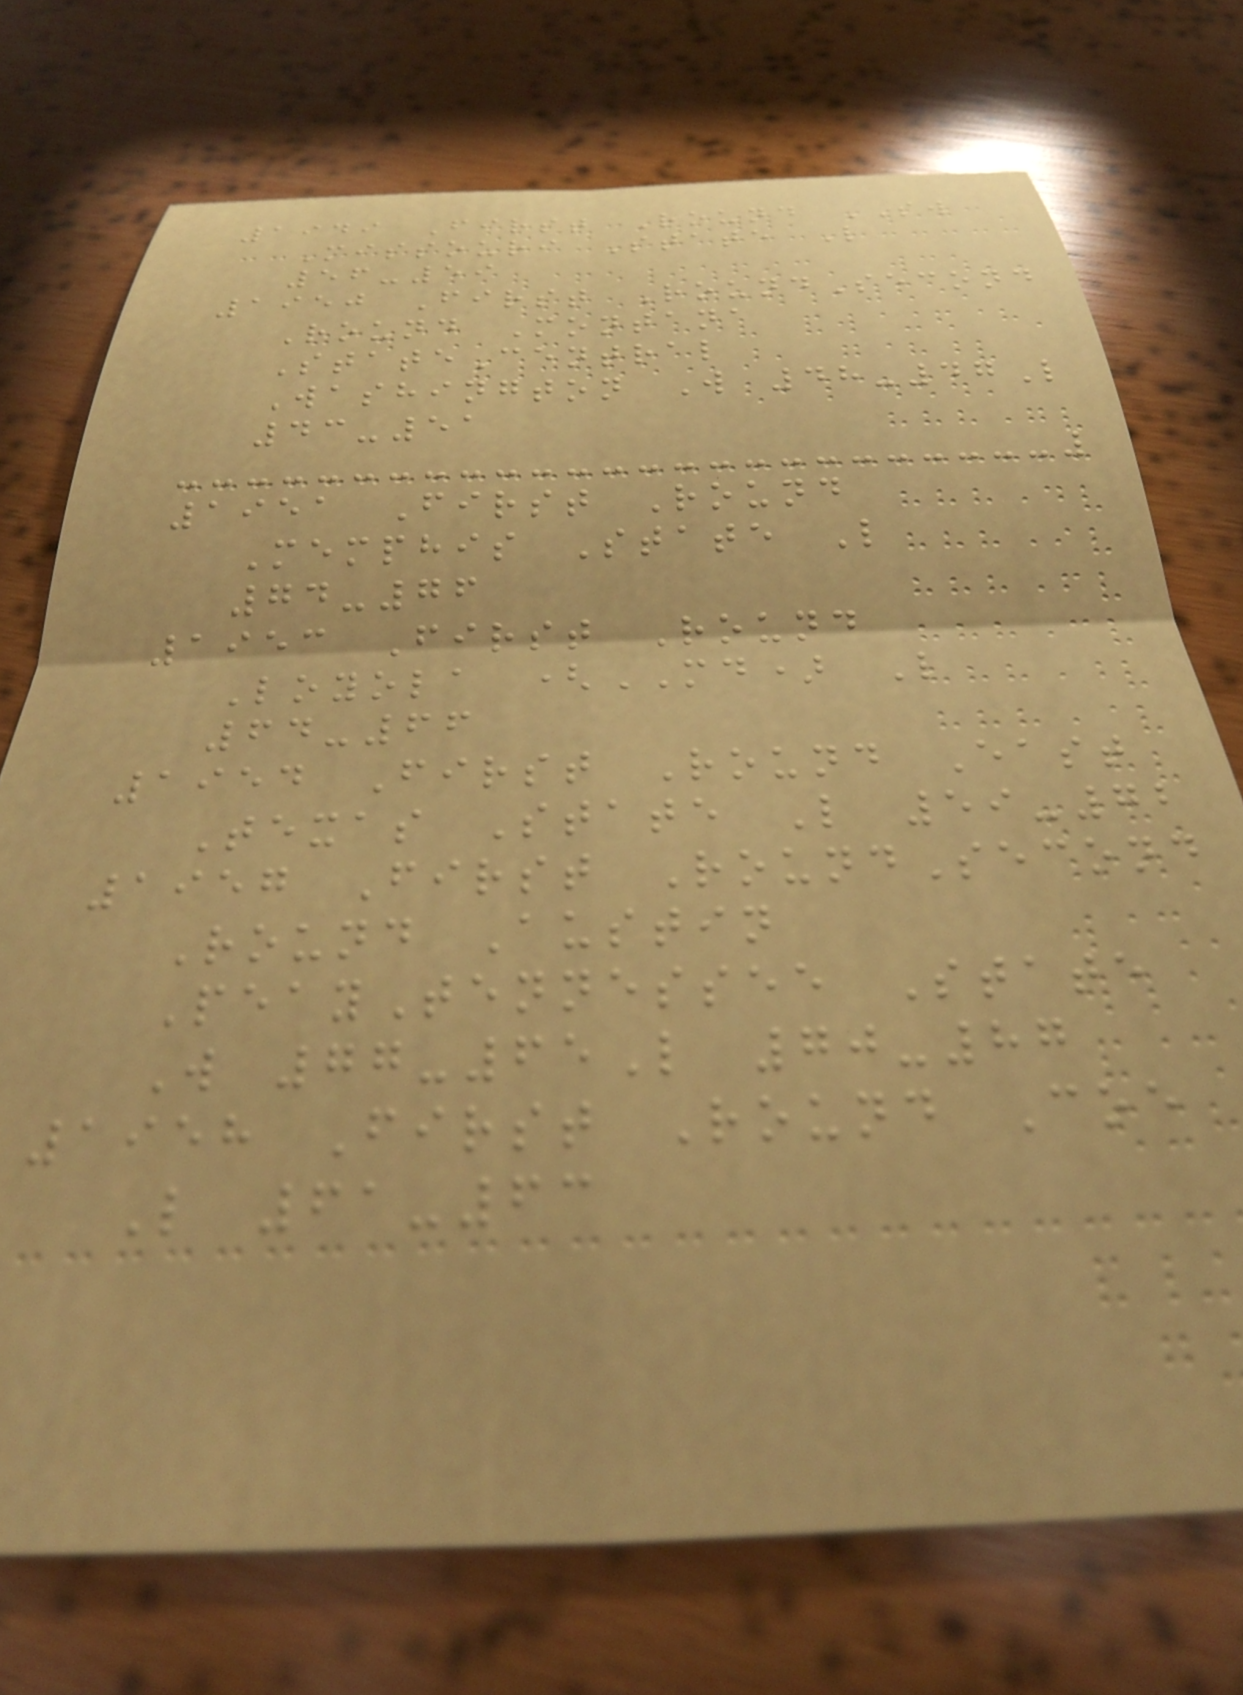1949 First Round SW
Missouri State L
56-59
1950 First RoundSecond
Round Montana
StateCentral
Washington W 48-47L
43-51
1951 First Round
Memphis State L
74-76
1953 First Round
Loyola (MD) L
64-66
1954 First Round East
Texas State L 59-72
1957 First RoundSecond
Round Austin
PeayTennessee State
W 77-65L 70-87
1958 First Round Coe
L 61-63
